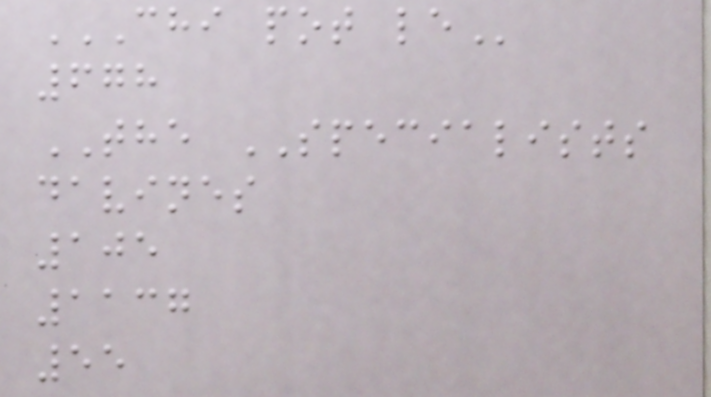CHI POT LE
678
THE SPECIALISTS
davines
105
1137
55
